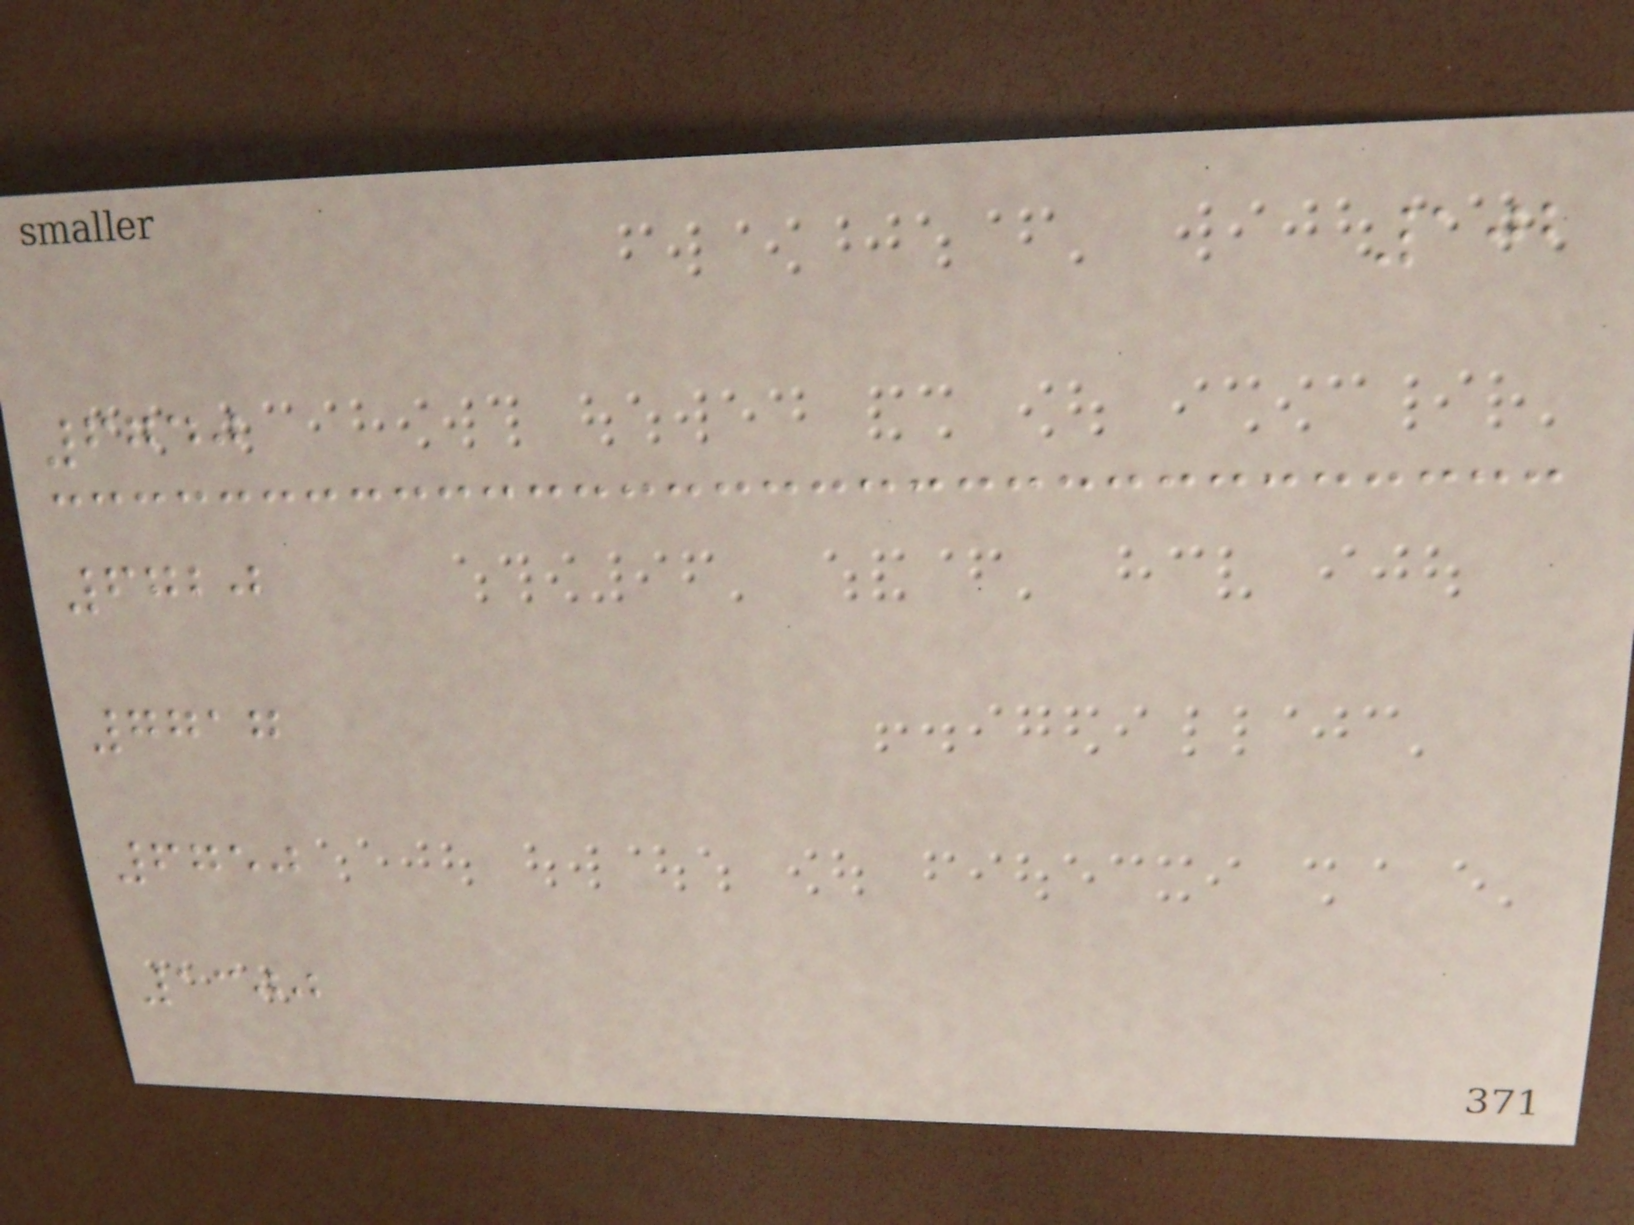102
6740
6720
7717
6750
1300
